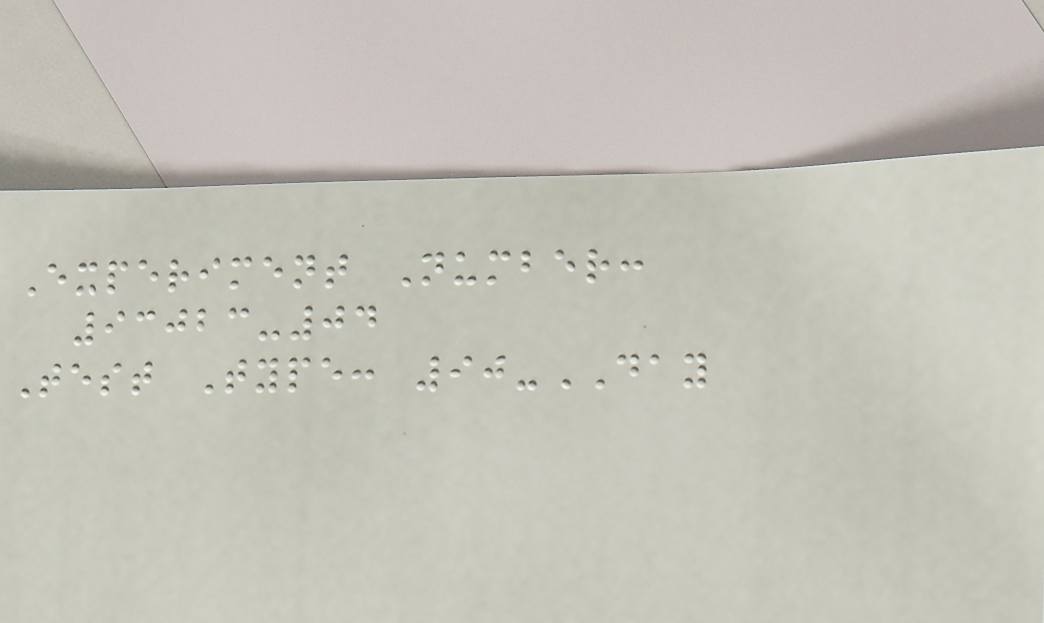Experiment Number:
93023-04
Test Type: 90-DAY
